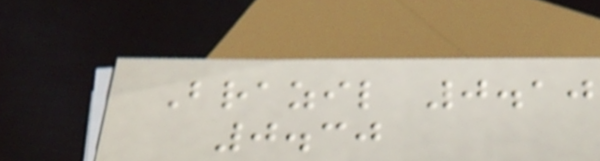Brazil 0.10
0.30
